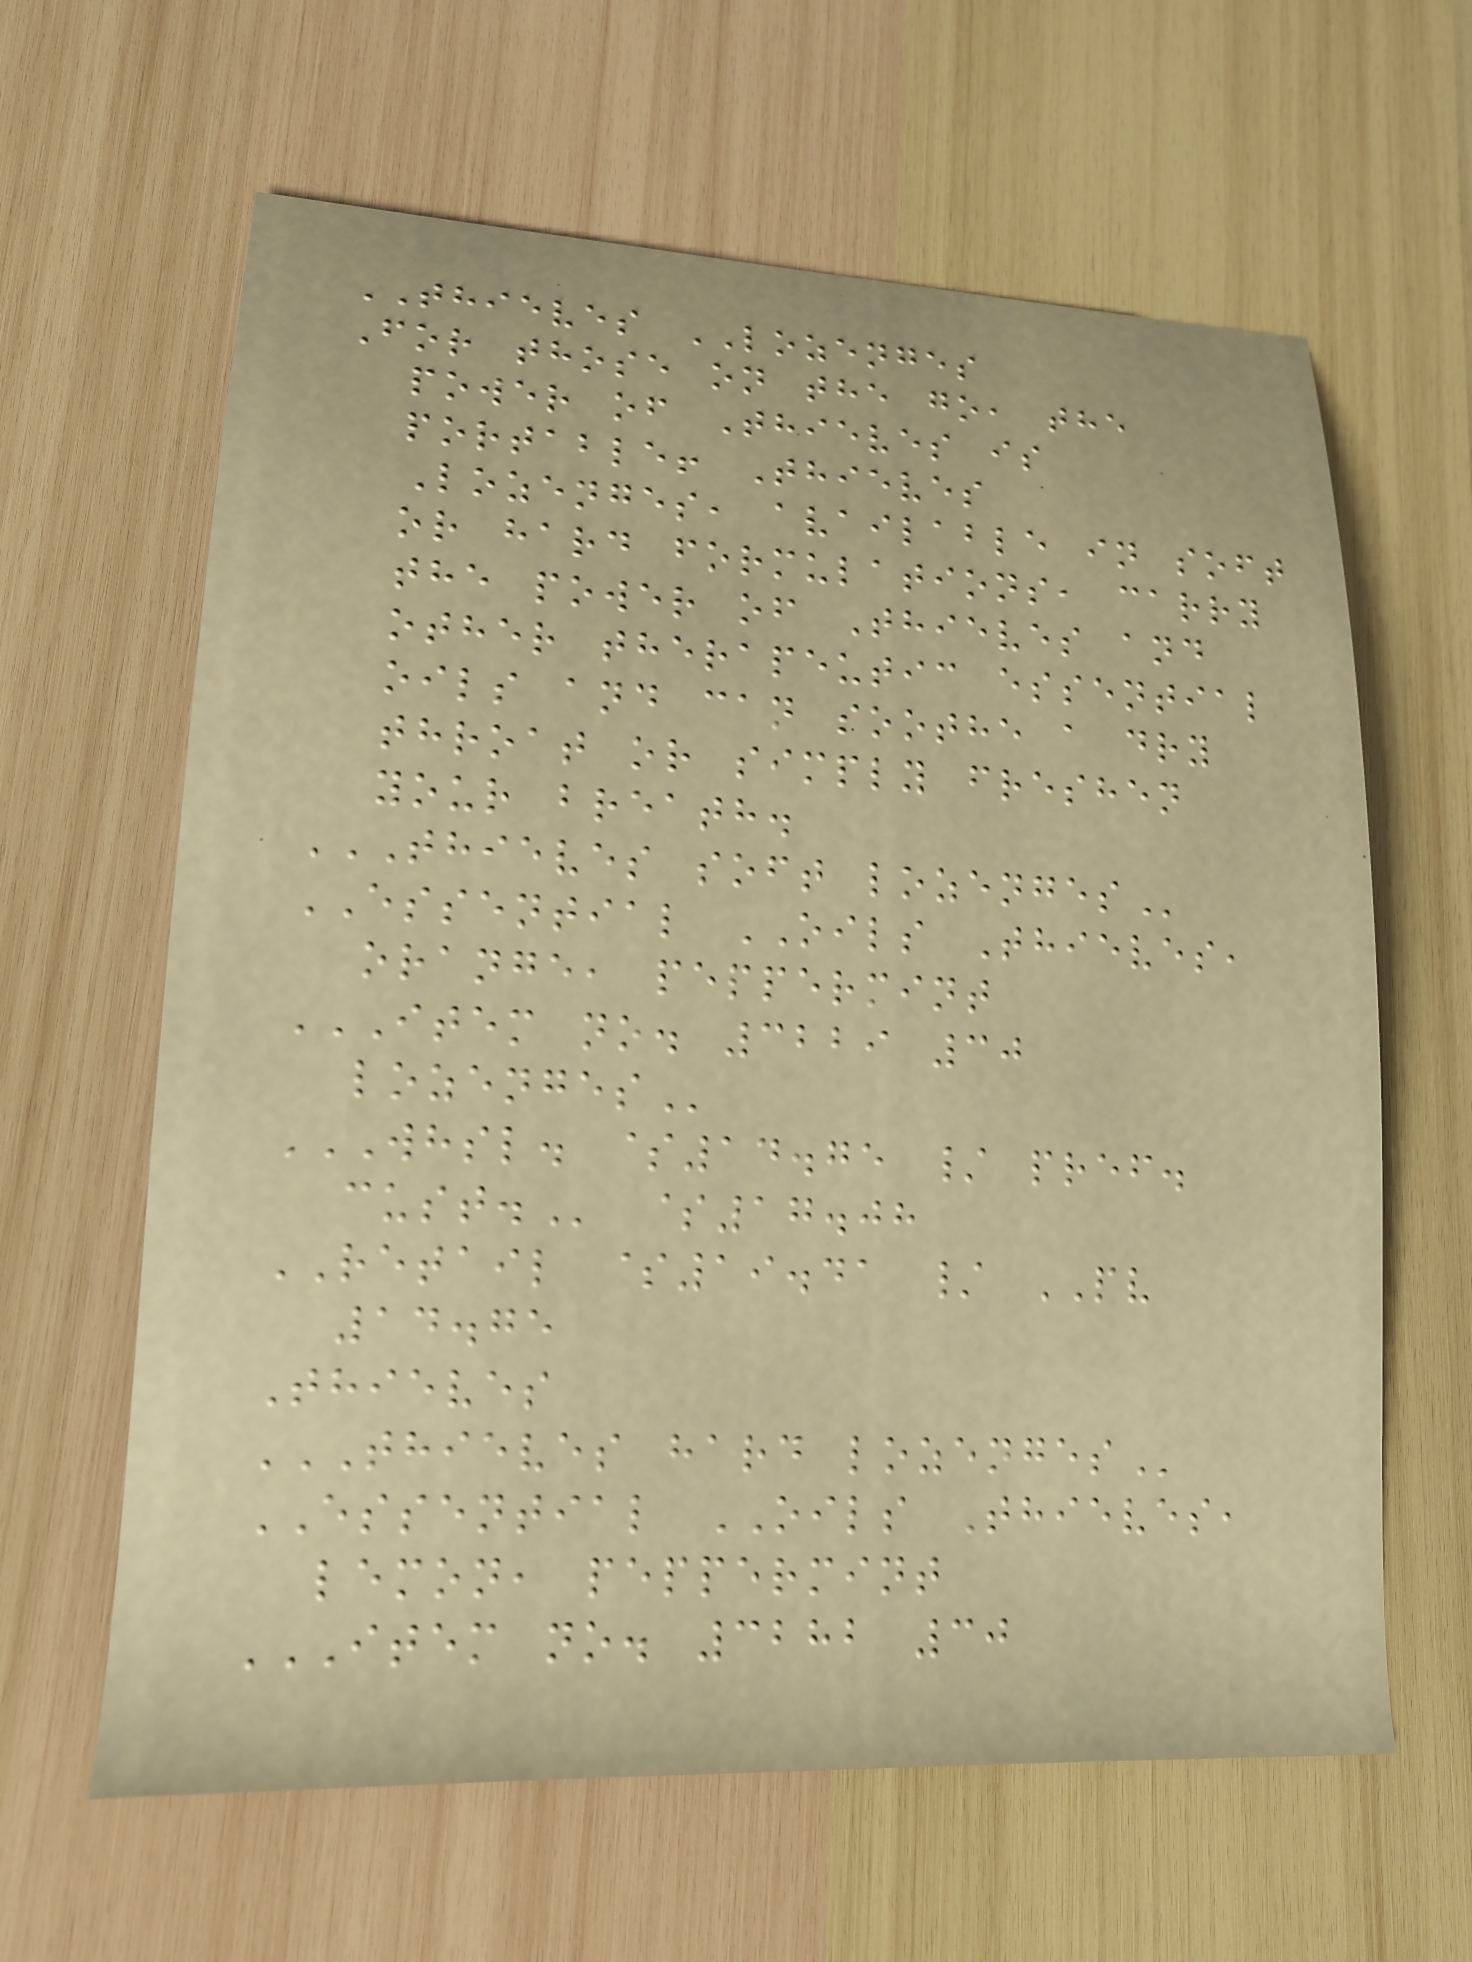THIEVES LOZENGES
For those on the go, the
power of Thieves is
portable! Thieves
Lozenges, available in soft
or hard formulations, carry
the power of Thieves and
other therapeutic essential
oils and can soothe a dry
throat or simply freshen
your breath.
THIEVES SOFT LOZENGES
ESSENTIAL OILS Thieves,
orange, peppermint
ITEM NO. 3229 30
LOZENGES
WHSL. $14.75 / PREF.
CUST. $17.08
RETAIL $19.41 / PV
14.75
Thieves
THIEVES HARD LOZENGES
ESSENTIAL OILS Thieves,
lemon, peppermint
ITEM NO. 3282 30
